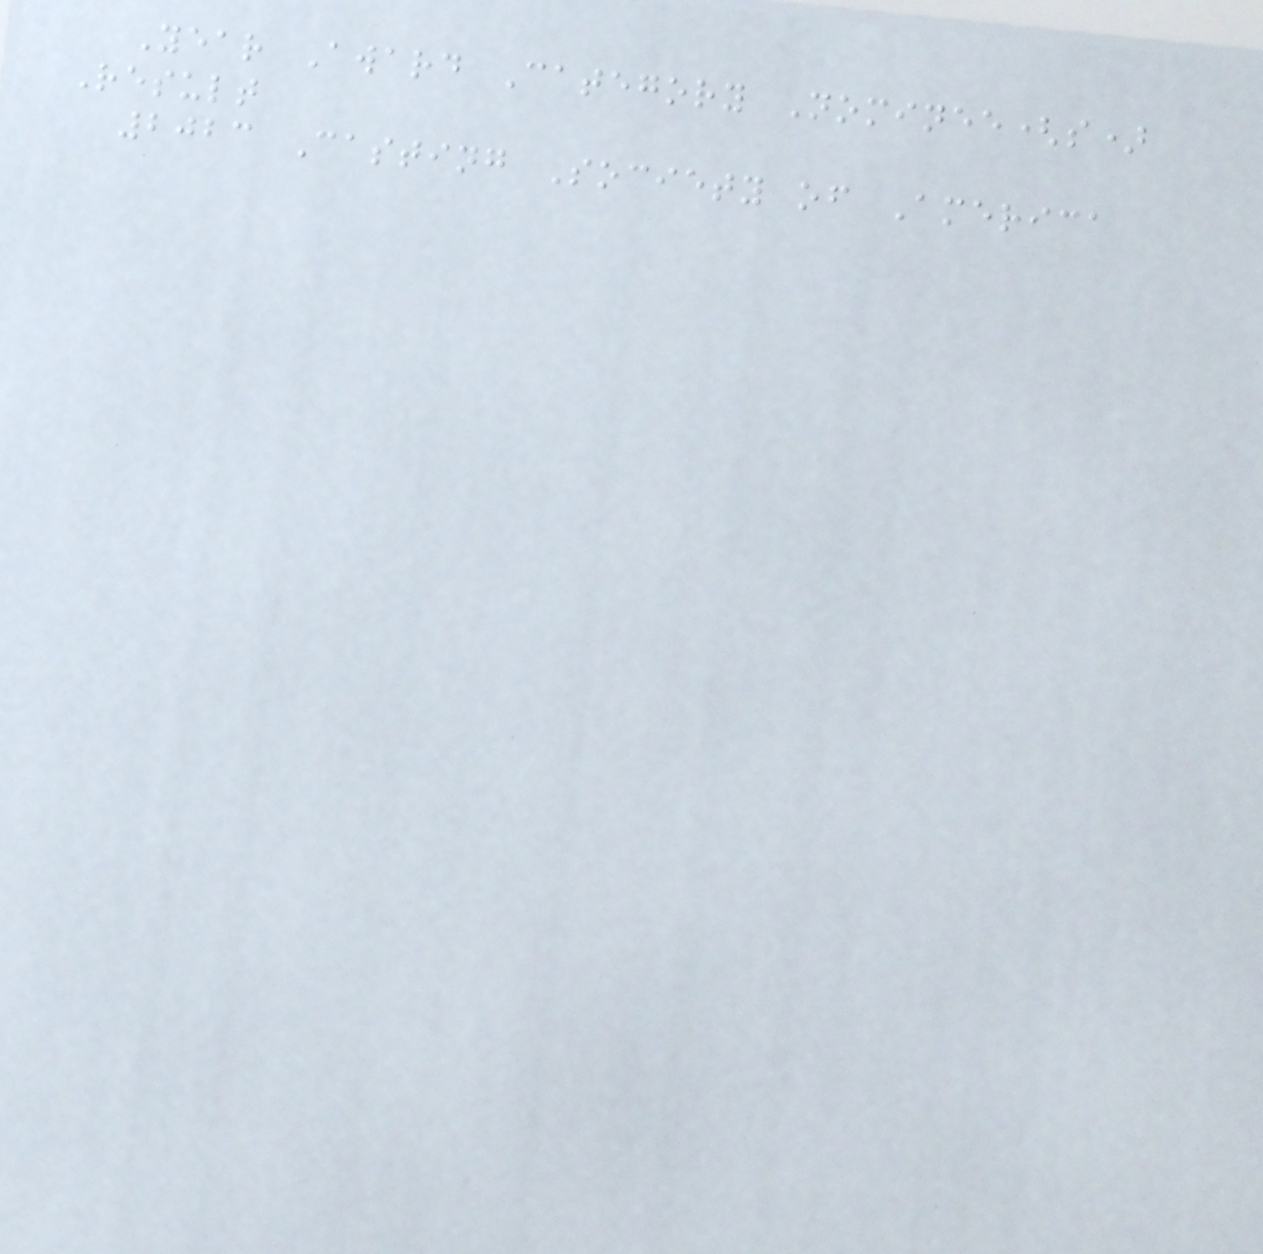Year Award Category Nominee(s)
Result
2023 Casting Society of America
